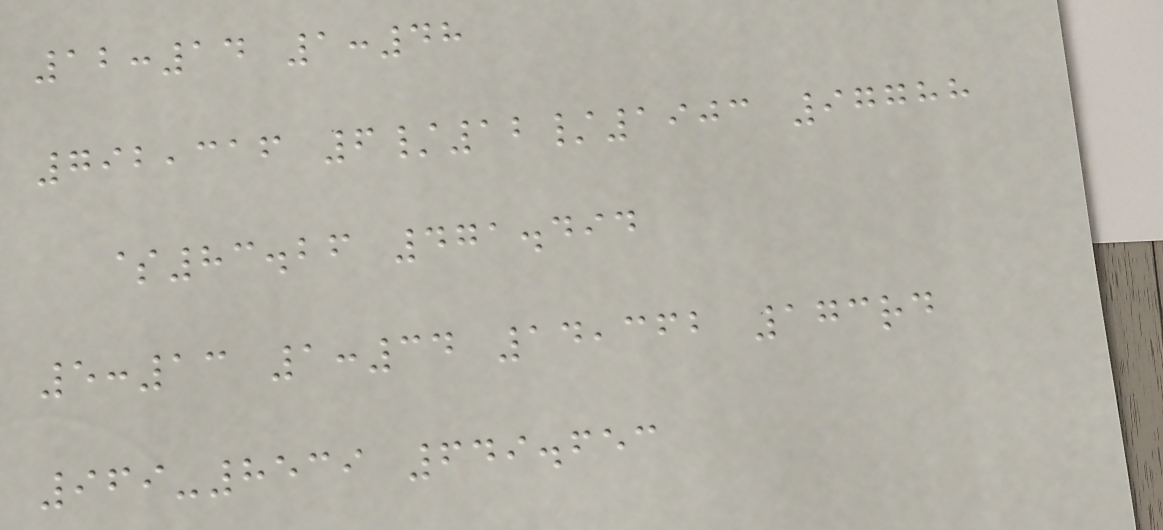12:14 1:48
792,316 6/12/1903 97788
$83.26 471.494
5:13 1:34 14,362 173rd
969-8539 649.653
